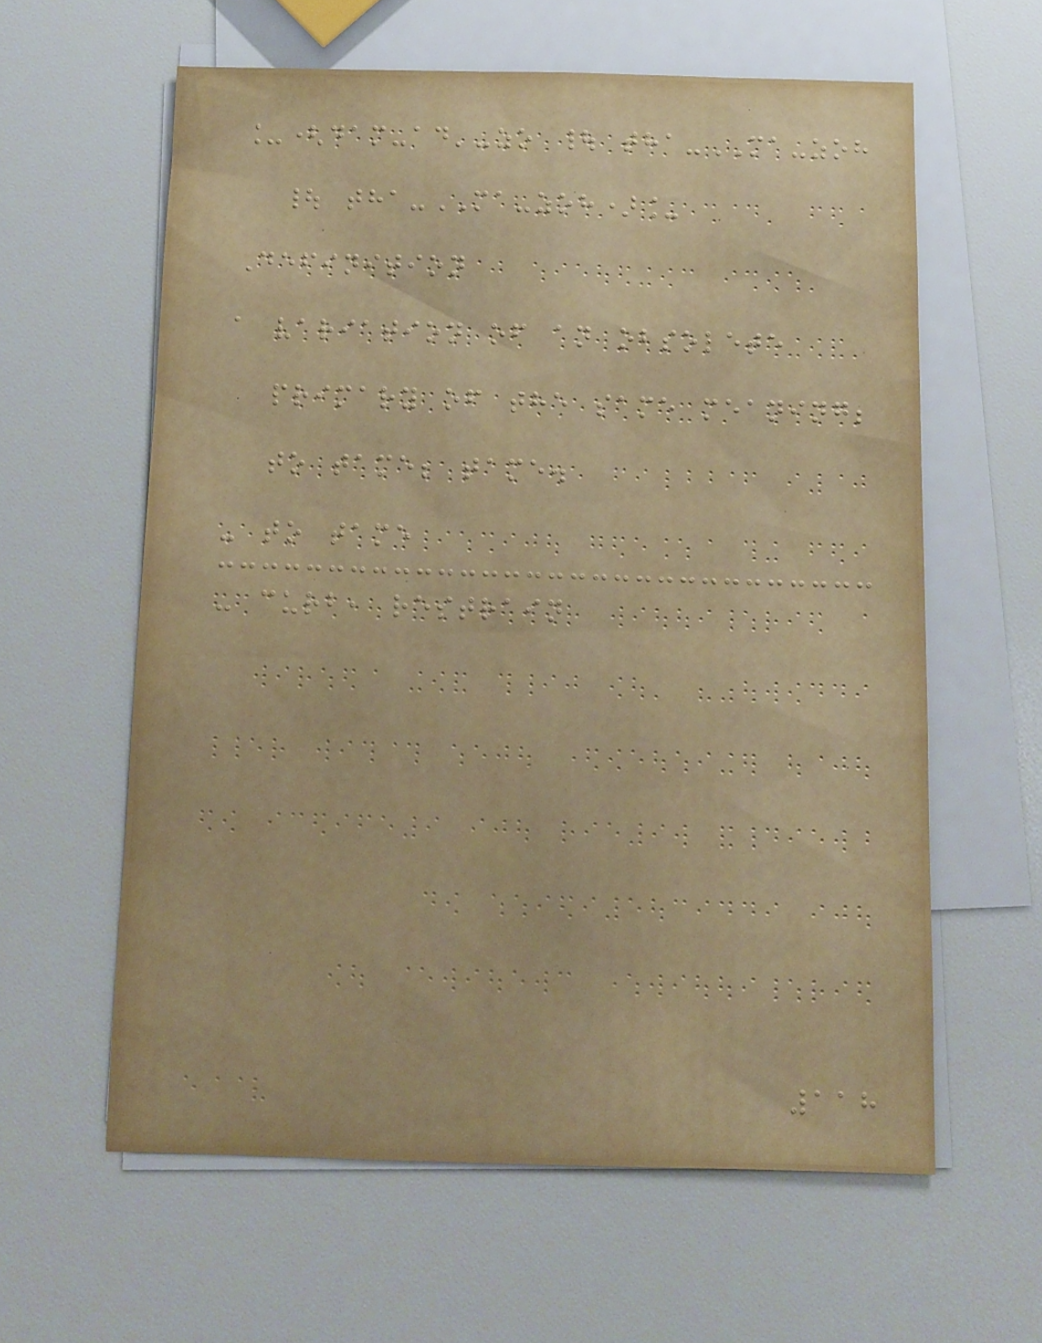_(dam-ad'-zo | tha-MA-zoh
| tha-MA-zoh)_
Definition
a variation of an obsolete
primary of the same meaning;
to tame; tame.
- to tame
- curb, restrain
118
